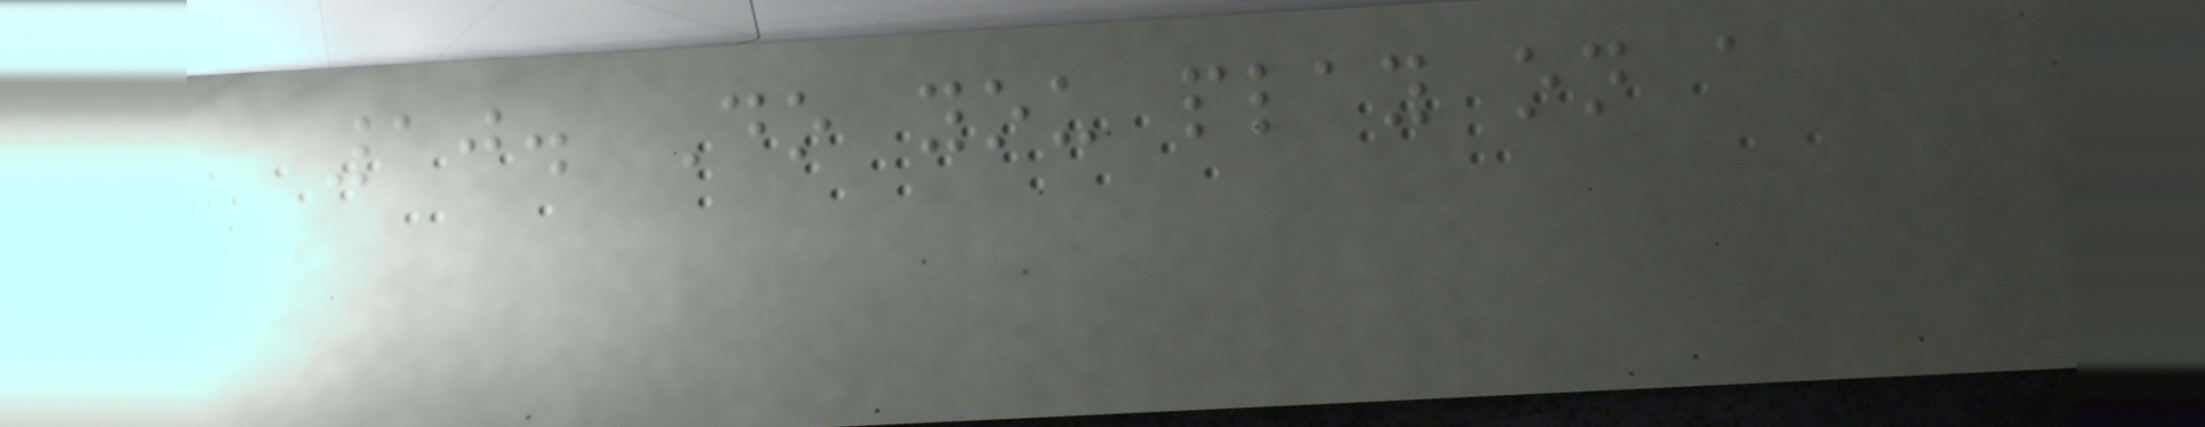10. Do you play on a
